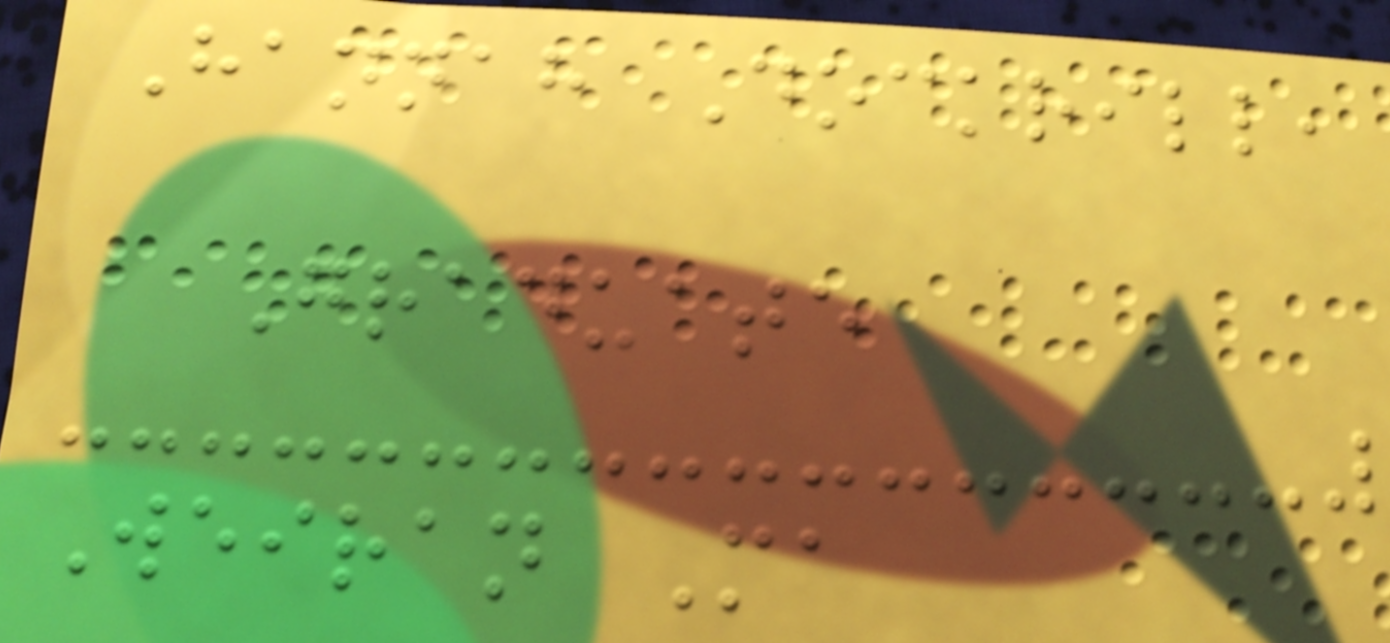Hannah Dockrill,
Graduate
Weiran Ma
